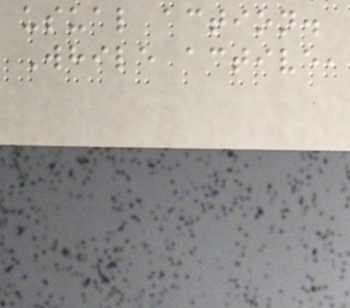usual action.
While active,
